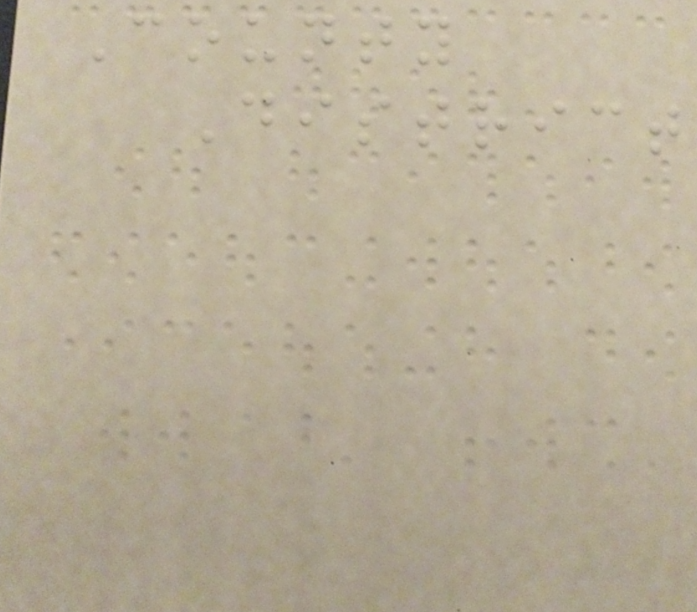County
District
